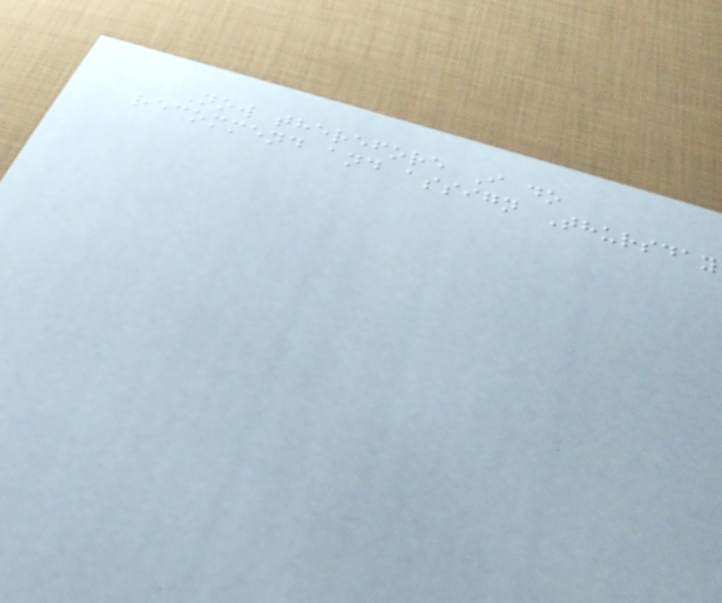Now therefore I do
recommend and assign Thursday
